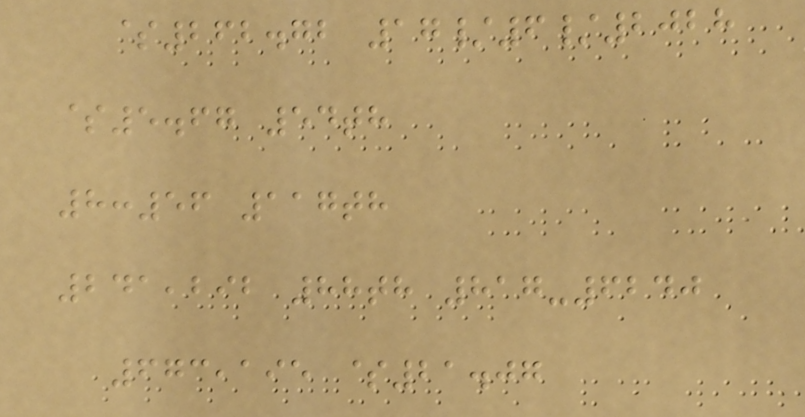$262.72 17/6/2028
$5.67 54th
8:56 117th
241,292 88th 817-6240
673,195 $21.07
